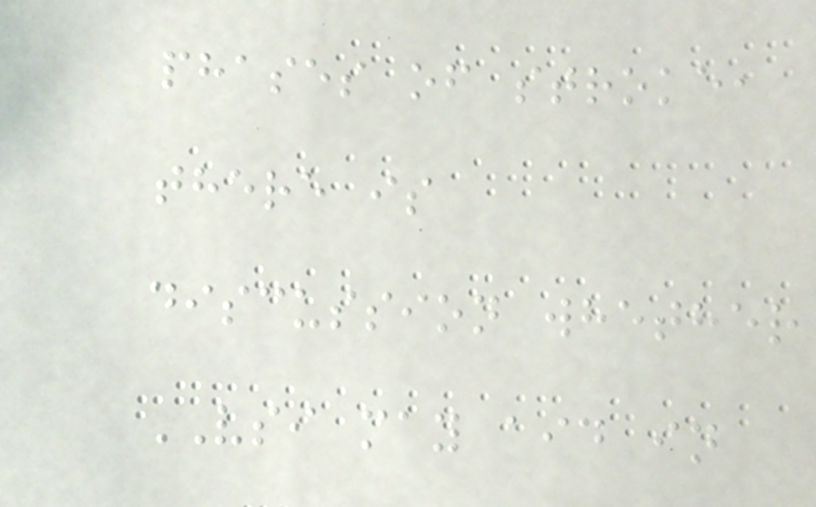phases of stroke,
there is
discussion whether
VSI may aid in
